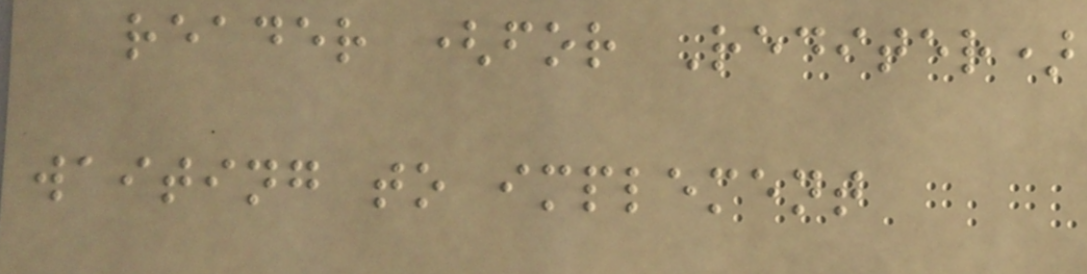reader (for Rediter)
waiting to implement
